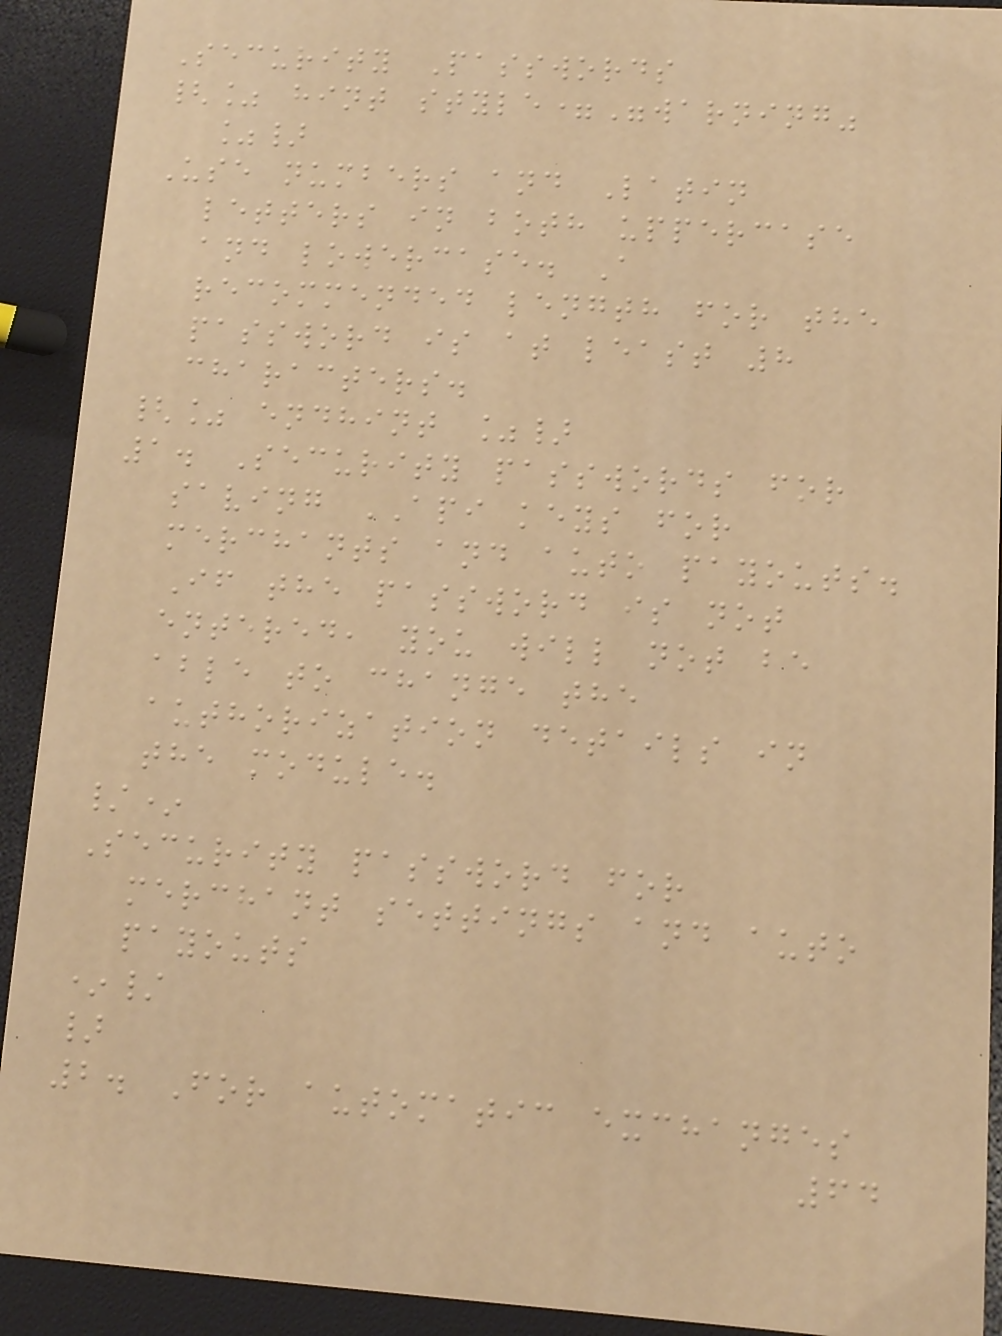Security Passwords
{% hint style="warning"
%}
Use numbers and Latin
letters in both uppercase
and lowercase. A
recommended length for the
password is at least 8
characters.
{% endhint %}
1. Security passwords for
saving API keys for
merchants and auto payouts.
If the password is not
entered, you will not be
able to change the
authorization details in
the module.
/*
Security password for
merchant settings and auto
payouts
*/
}
2. For automatic exchanges
64
